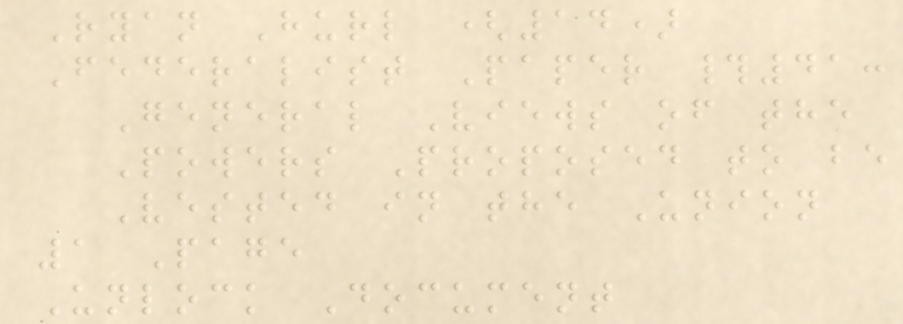Ryan Hurl (14)
Federalist Paper #41:
General Views of the
Powers Proposed to be
Vested in the Union
1 Page
Unlock Document
